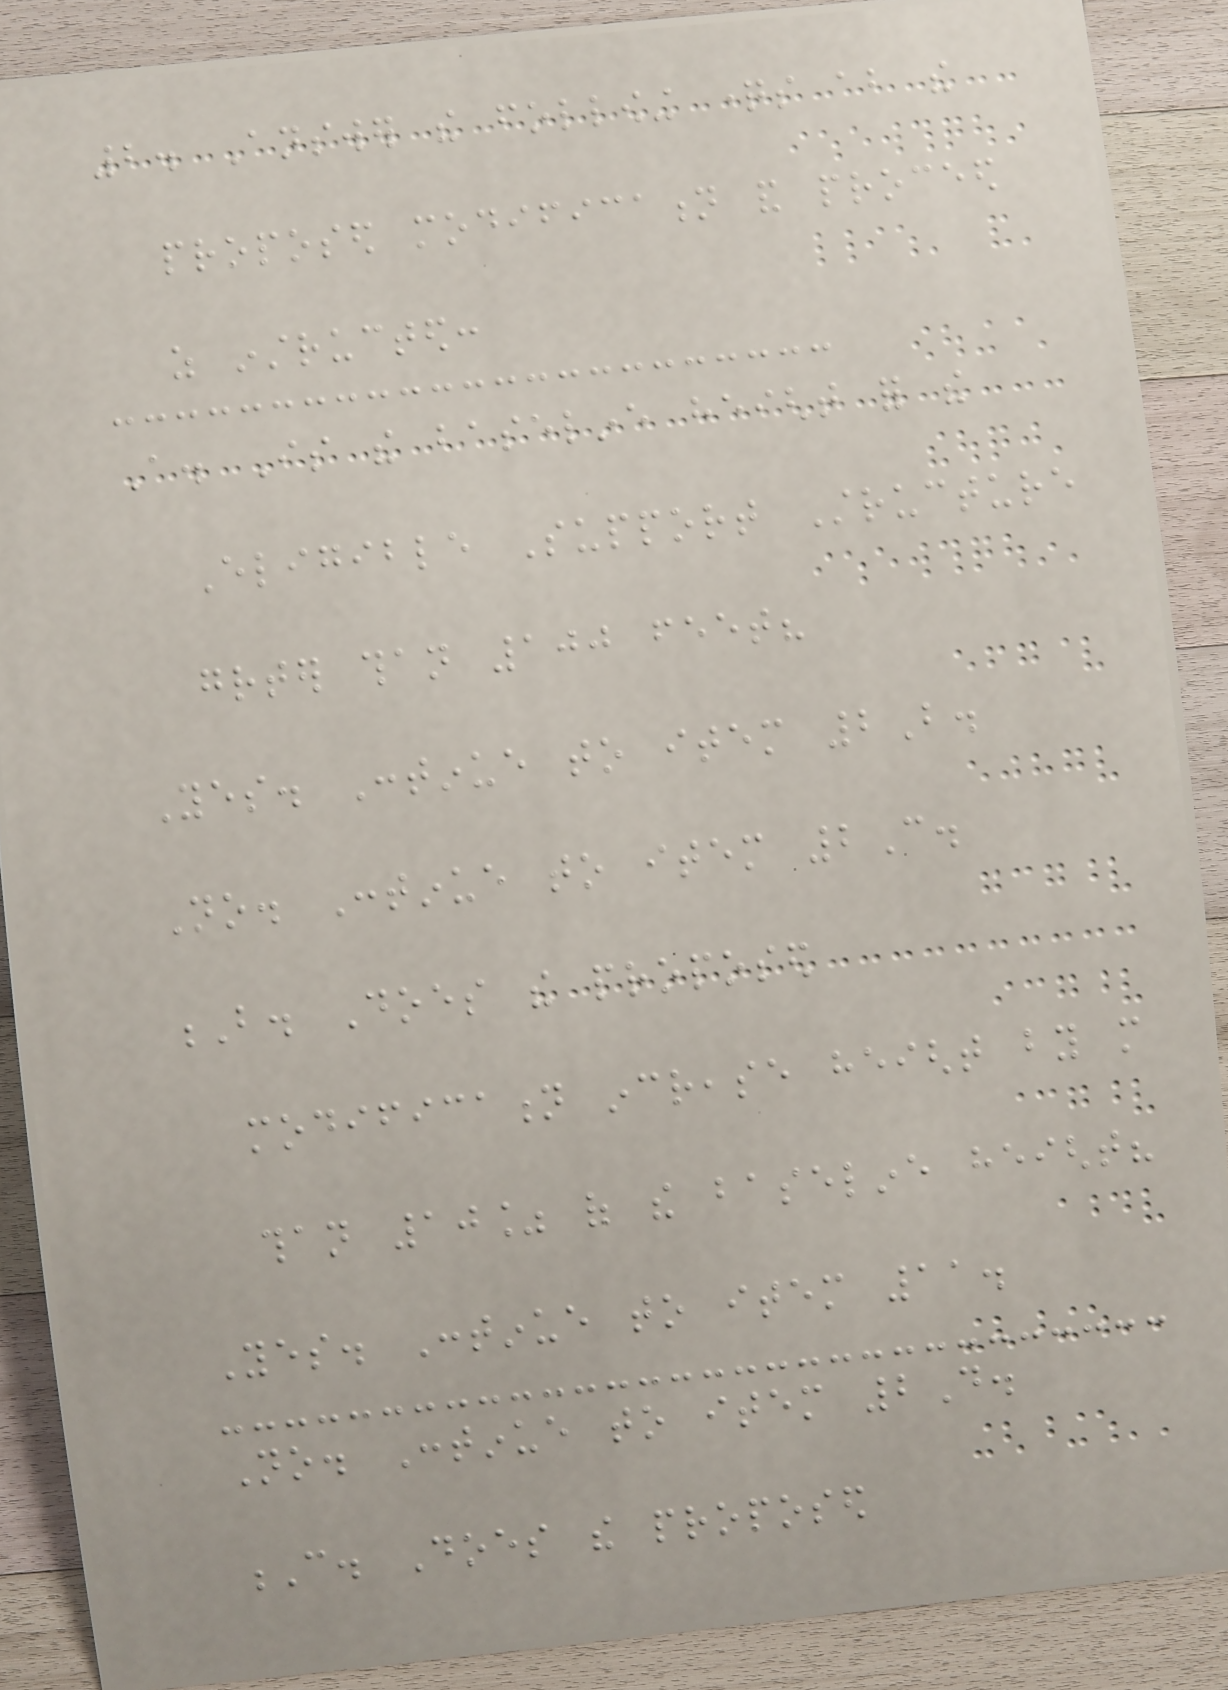2. Answer the following questions about the
proposed modification and proceed
as instructed:
A. Is the baseline height for the
Eligible Support Structure
greater than 100 feet?
Yes. Continue to item 2B.
No. Continue to item 2C.
B. Does the proposed
modification increase height by more
than 10% of the baseline height?
Yes. Continue to item 11.
No. Continue to item 2D.
C. Does the proposed
